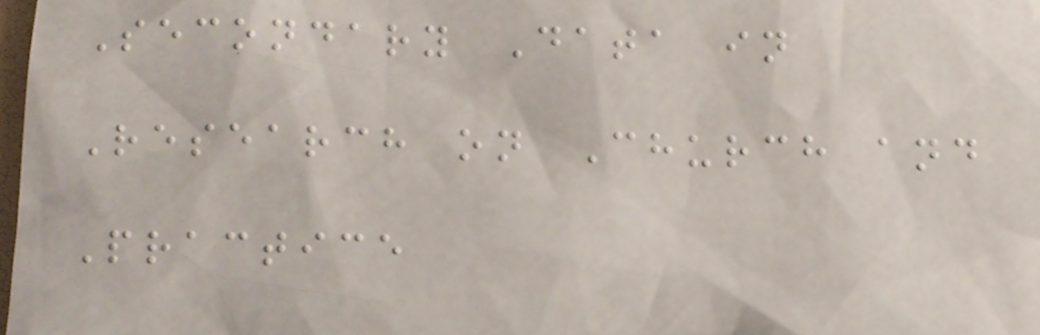Secondary Data in
Research on Church and
Practice
